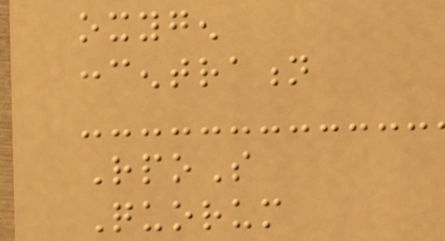oxygen
concentration
RpoS
Quorum
